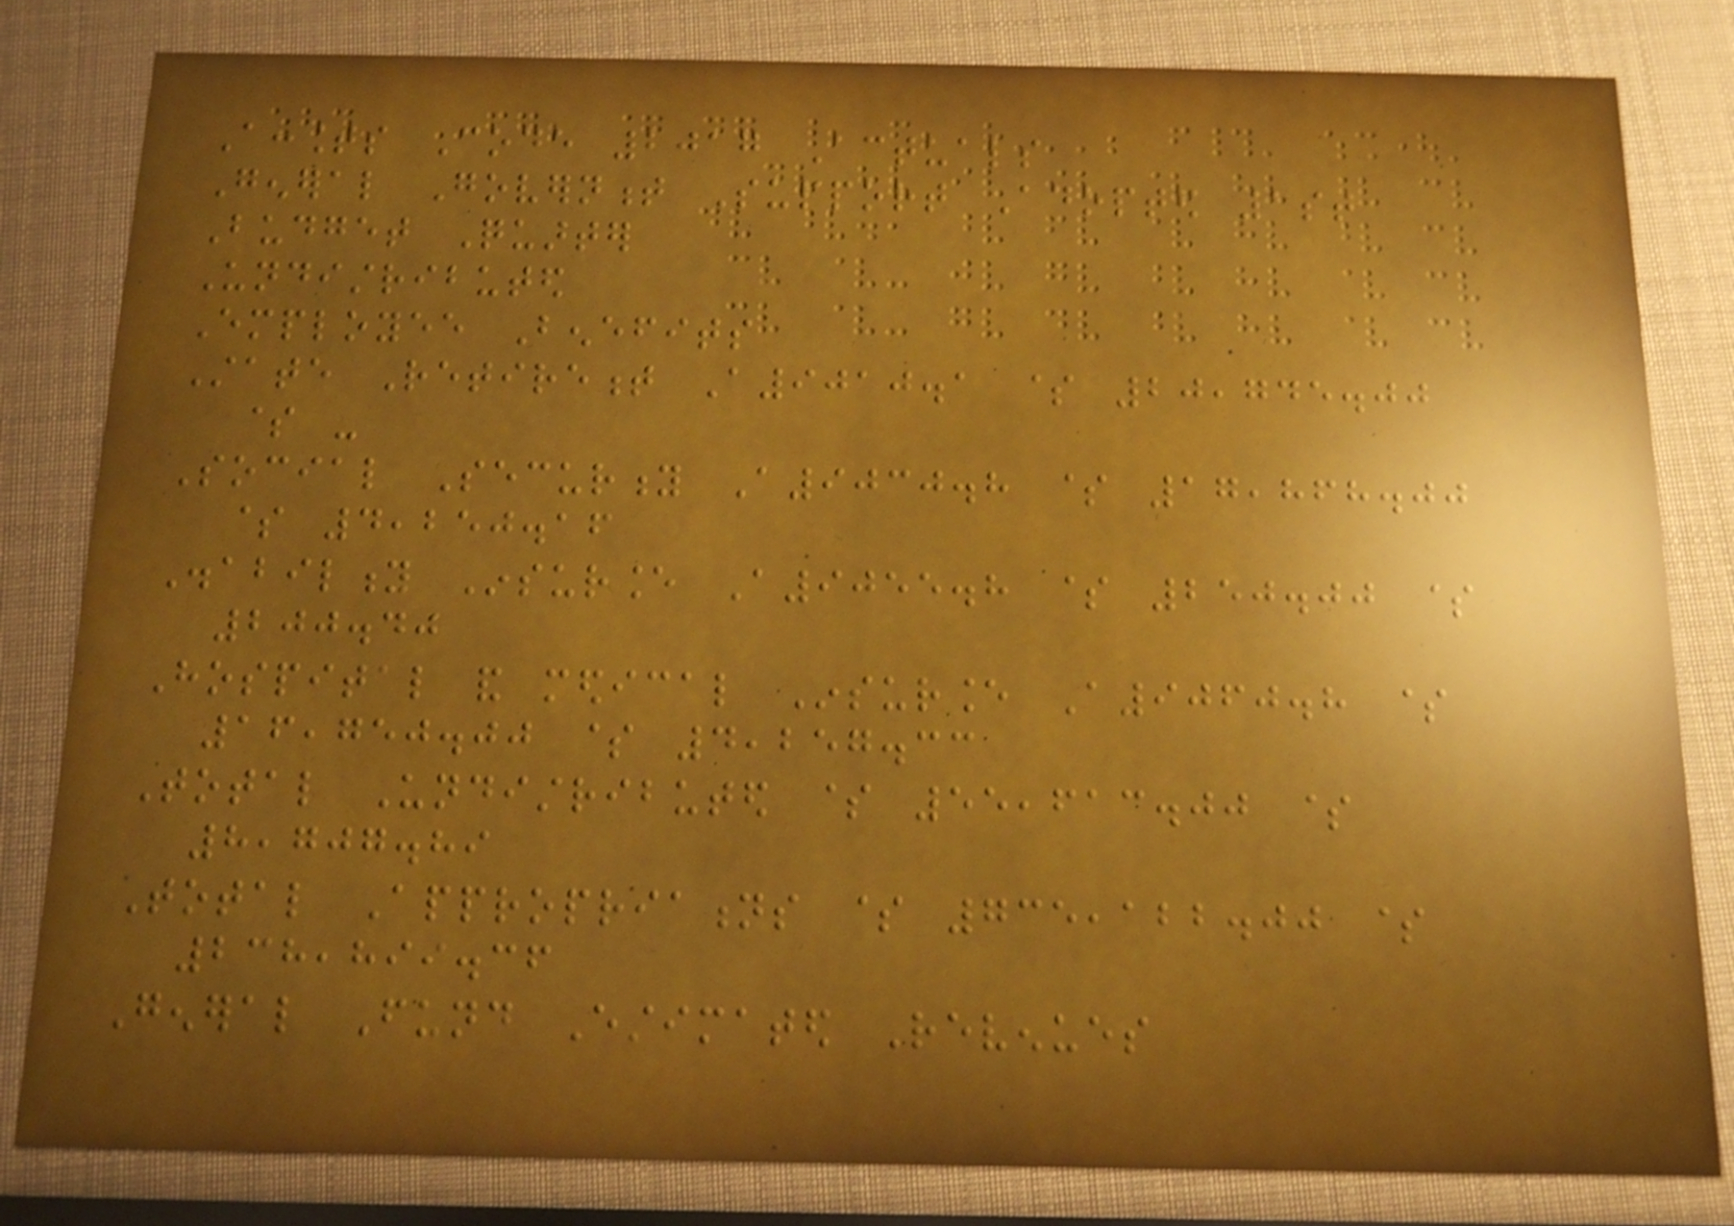Accounts Code 2017 Actuals
General Government Support Adopted 1st
Budget Quarter
Undistributed
Employee Benefits
State Retirement A9010.1 $ 20,745.00
$ -
Social Security A9030.8 $ 17,868.00
$ 4,250.16
Disability Insurance A9055.8 $ 250.00 $
200.40
Hospital and medical Insurance A9060.8 $
16,750.00 $ 4,257.33
Total Undistributed $ 55,613.00 $
8,707.89
Total Appropriations $ 735,122.00 $
238,899.36
General Fund Estimated Revenues
